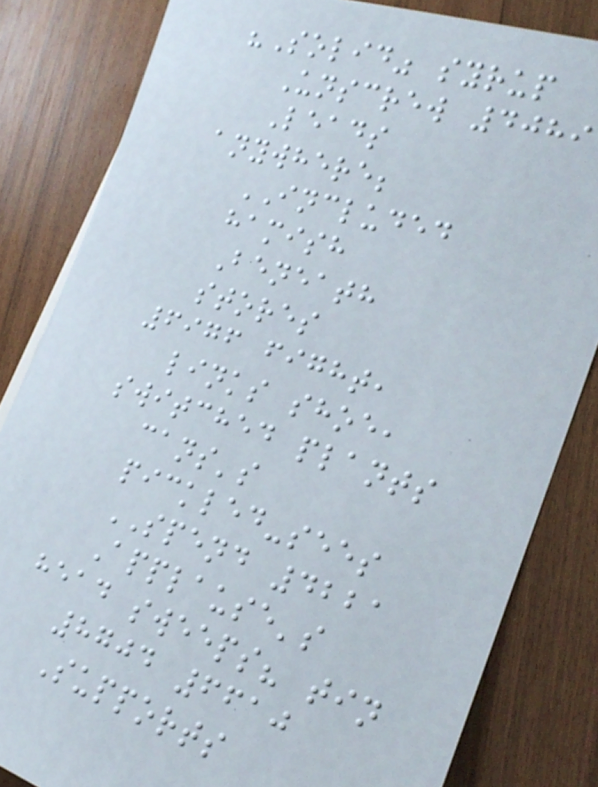"Solid" syrup
Unscrew 4089
Leads
anywhere;
INCLUDED
hamish
Beneath
stores
6976 fight,
links shoe,
switched plants
cans's
pickled-sees
SPEND 4221
Applause's
head sweeps? tin
8704 6610
Supports
